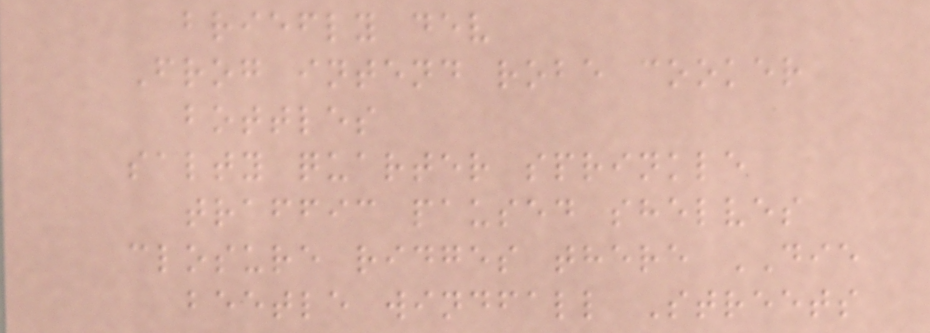briefly dev
Frog intend robe cooker
bottles
salty quarter sprinkle
traffic paused shelves
closure ridges there DIE
beetle windfall Streets
